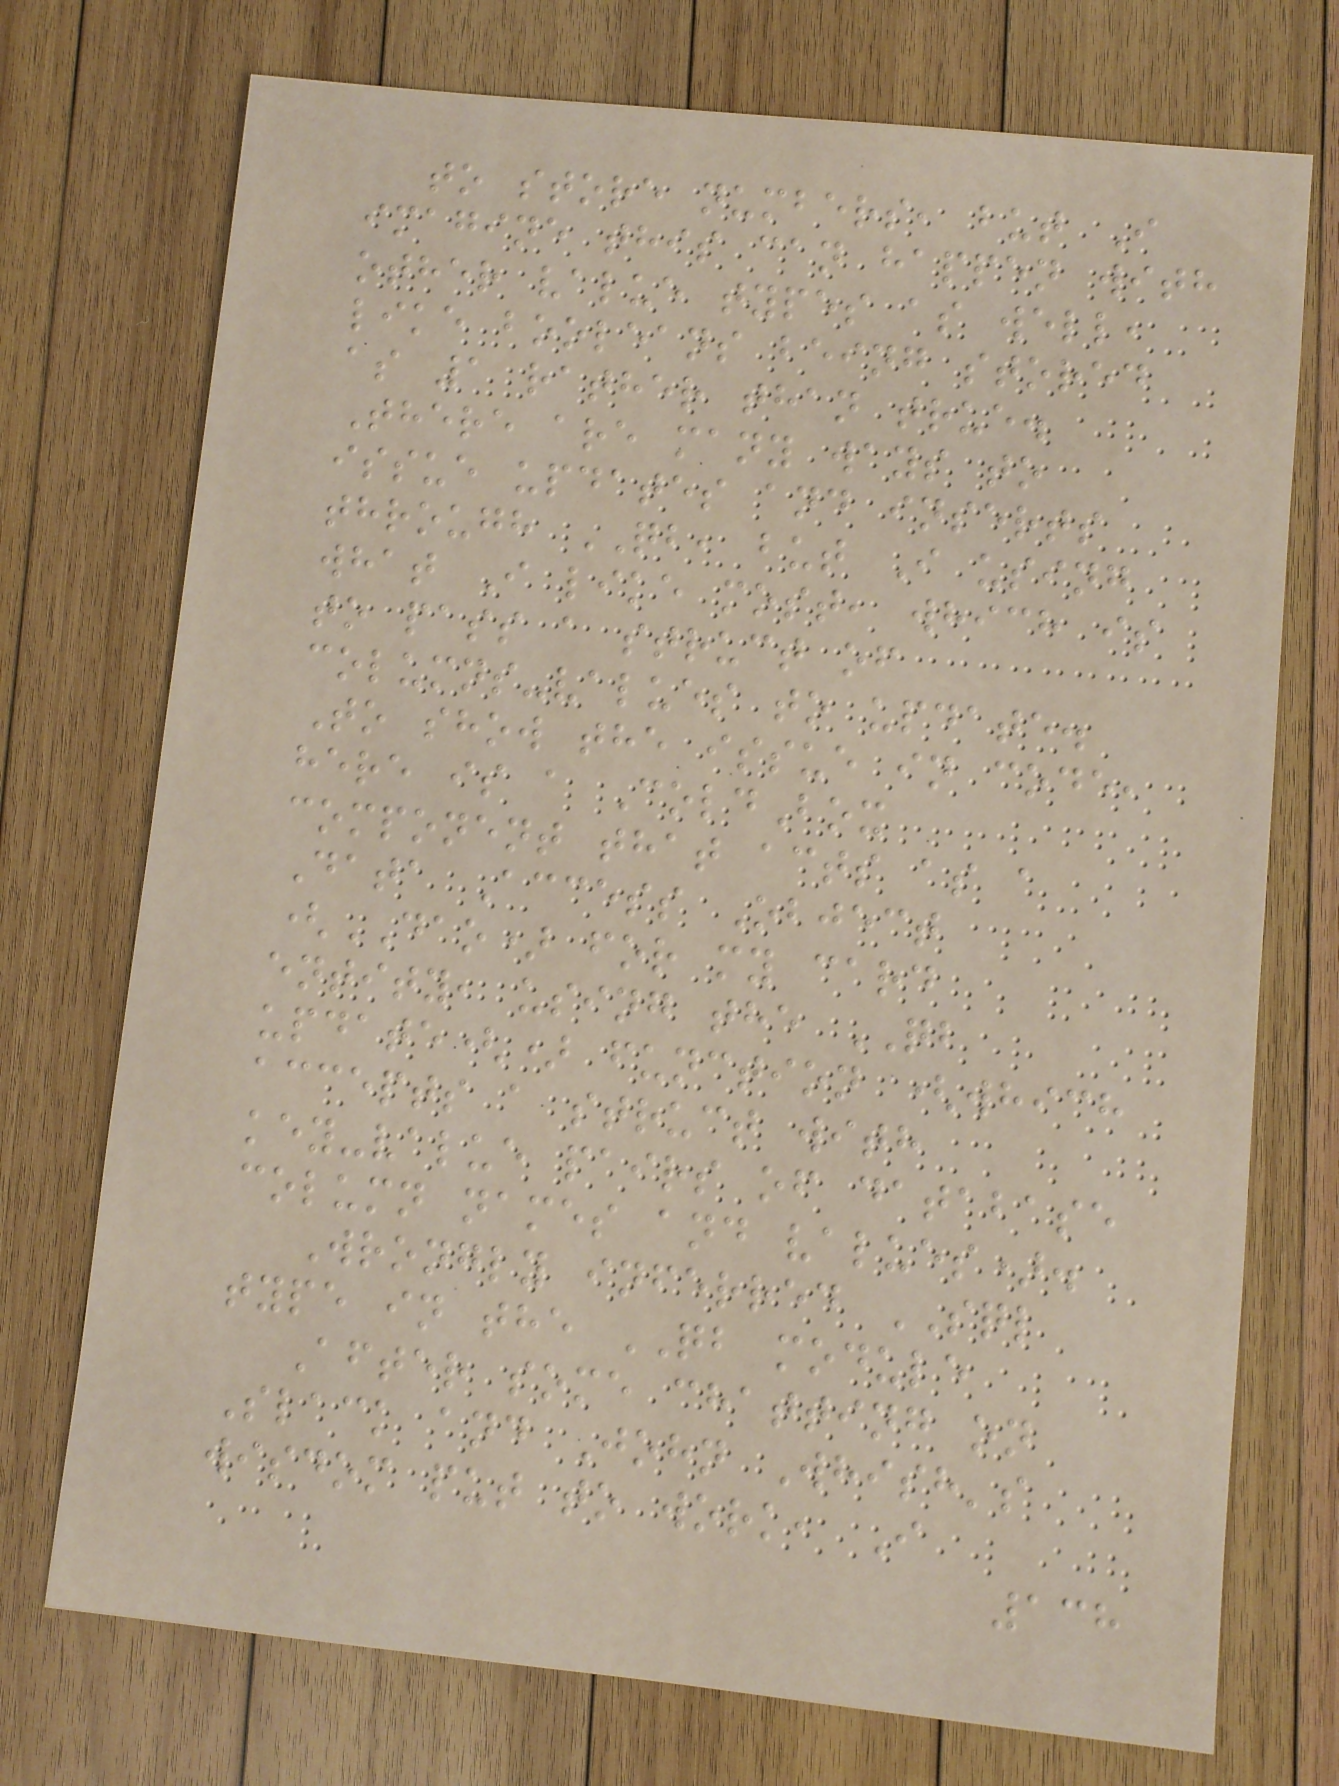to store numbers, but I
imagine this can happen with
other value types as well,
like booleans being stored
as 1 rather than true.
There are many ways to
issue updates and inserts
through QB, but I using
what I like most, which is
to pass a struct of
columns-values to update.
To show the issue in code,
here is a ColdBox
component that acts as a
Data Access Object
(DAO) for my card
entity, using the QB
update() function (which
accepts a struct with
key-value pairs of database
column names and values).
Wrongly inferred SQL
type in the QB module
After some chatting on
Slack and John Whish's
wisdom put to work, I
138
